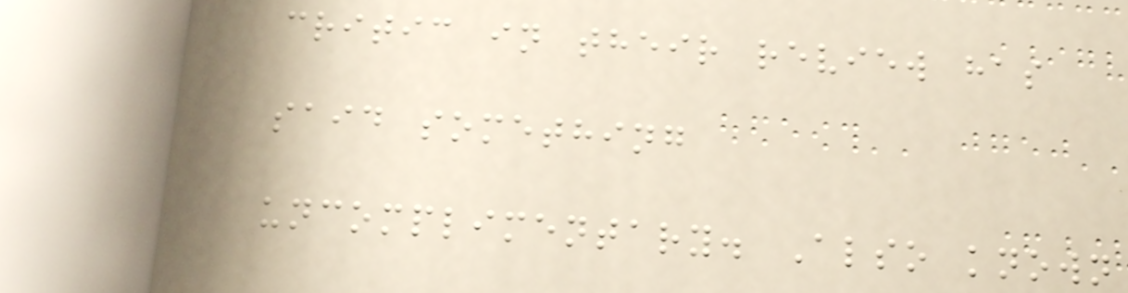critic in their review has
said something
uncomplimentary. Also known
